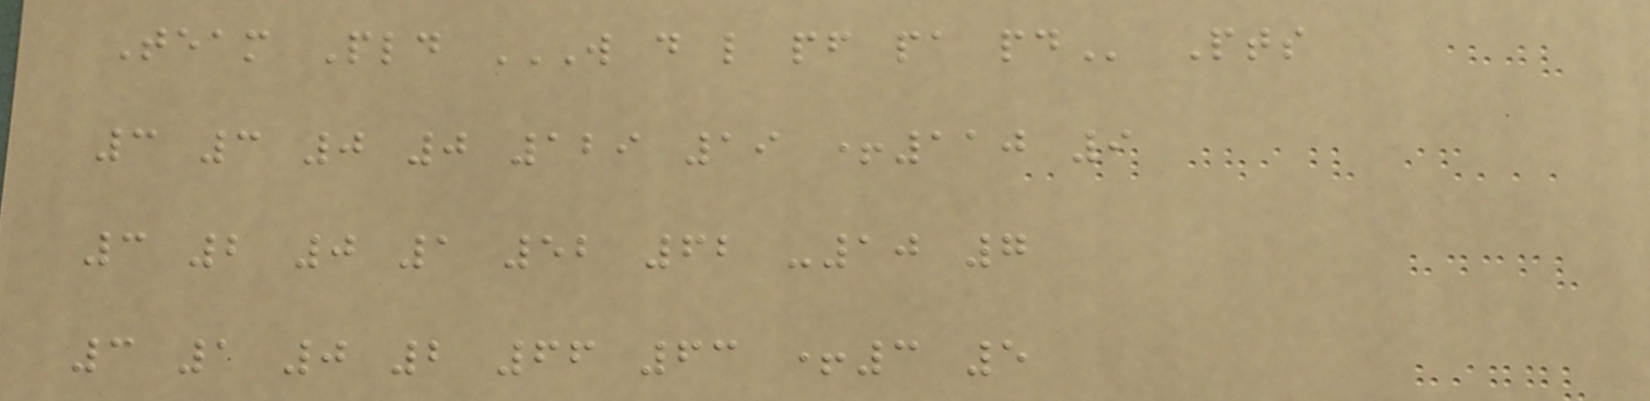Team Pld W D L PF PA PD Pts
3 3 0 0 129 19 +110 9
3 2 0 1 52 62 -10 7
3 1 0 2 66 63 +3 5
